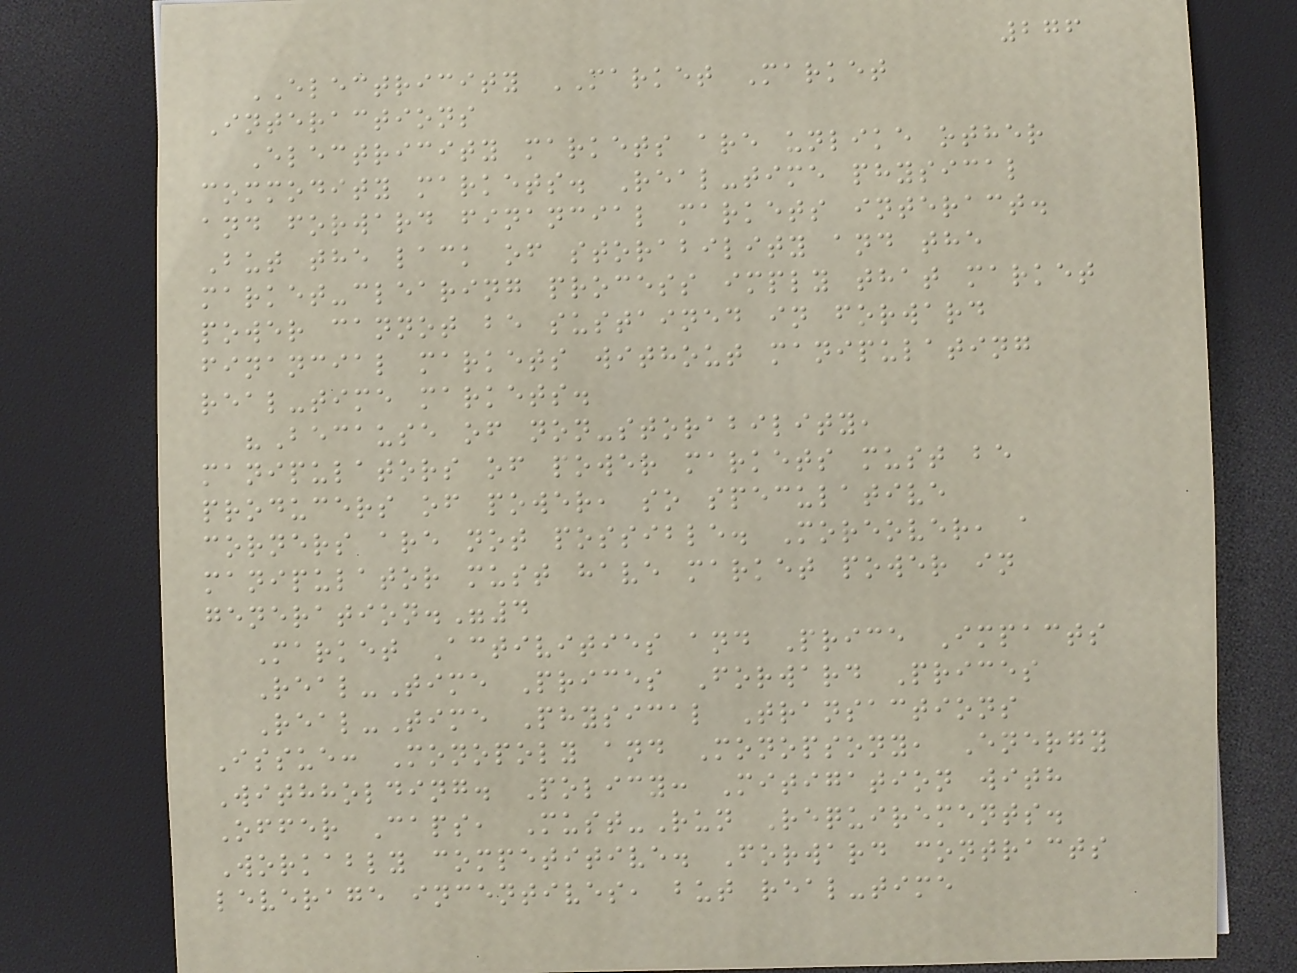276
ELECTRICITY MARKET Market
Interactions
Electricity markets are unlike other
commodity markets. Real-time physical
and forward financial markets interact.
But the lack of storability and the
market-clearing process imply that market
power cannot be sustained in forward
financial markets without manipulating
real-time markets.
"Because of non-storability,
manipulators of power markets must be
producers of power, so speculative
corners are not possible. Moreover, a
manipulator must have market power in
generation."4
Market Activities and Price Impacts
Real-Time Prices Forward Prices
Real-Time Physical Transactions
Issue: Monopoly and Monopsony, Energy
Withholding. Policy: Mitigation with
Offer Caps, Must-Run Requirements.
Workably competitive. Forward contracts
leverage incentives, but real-time
